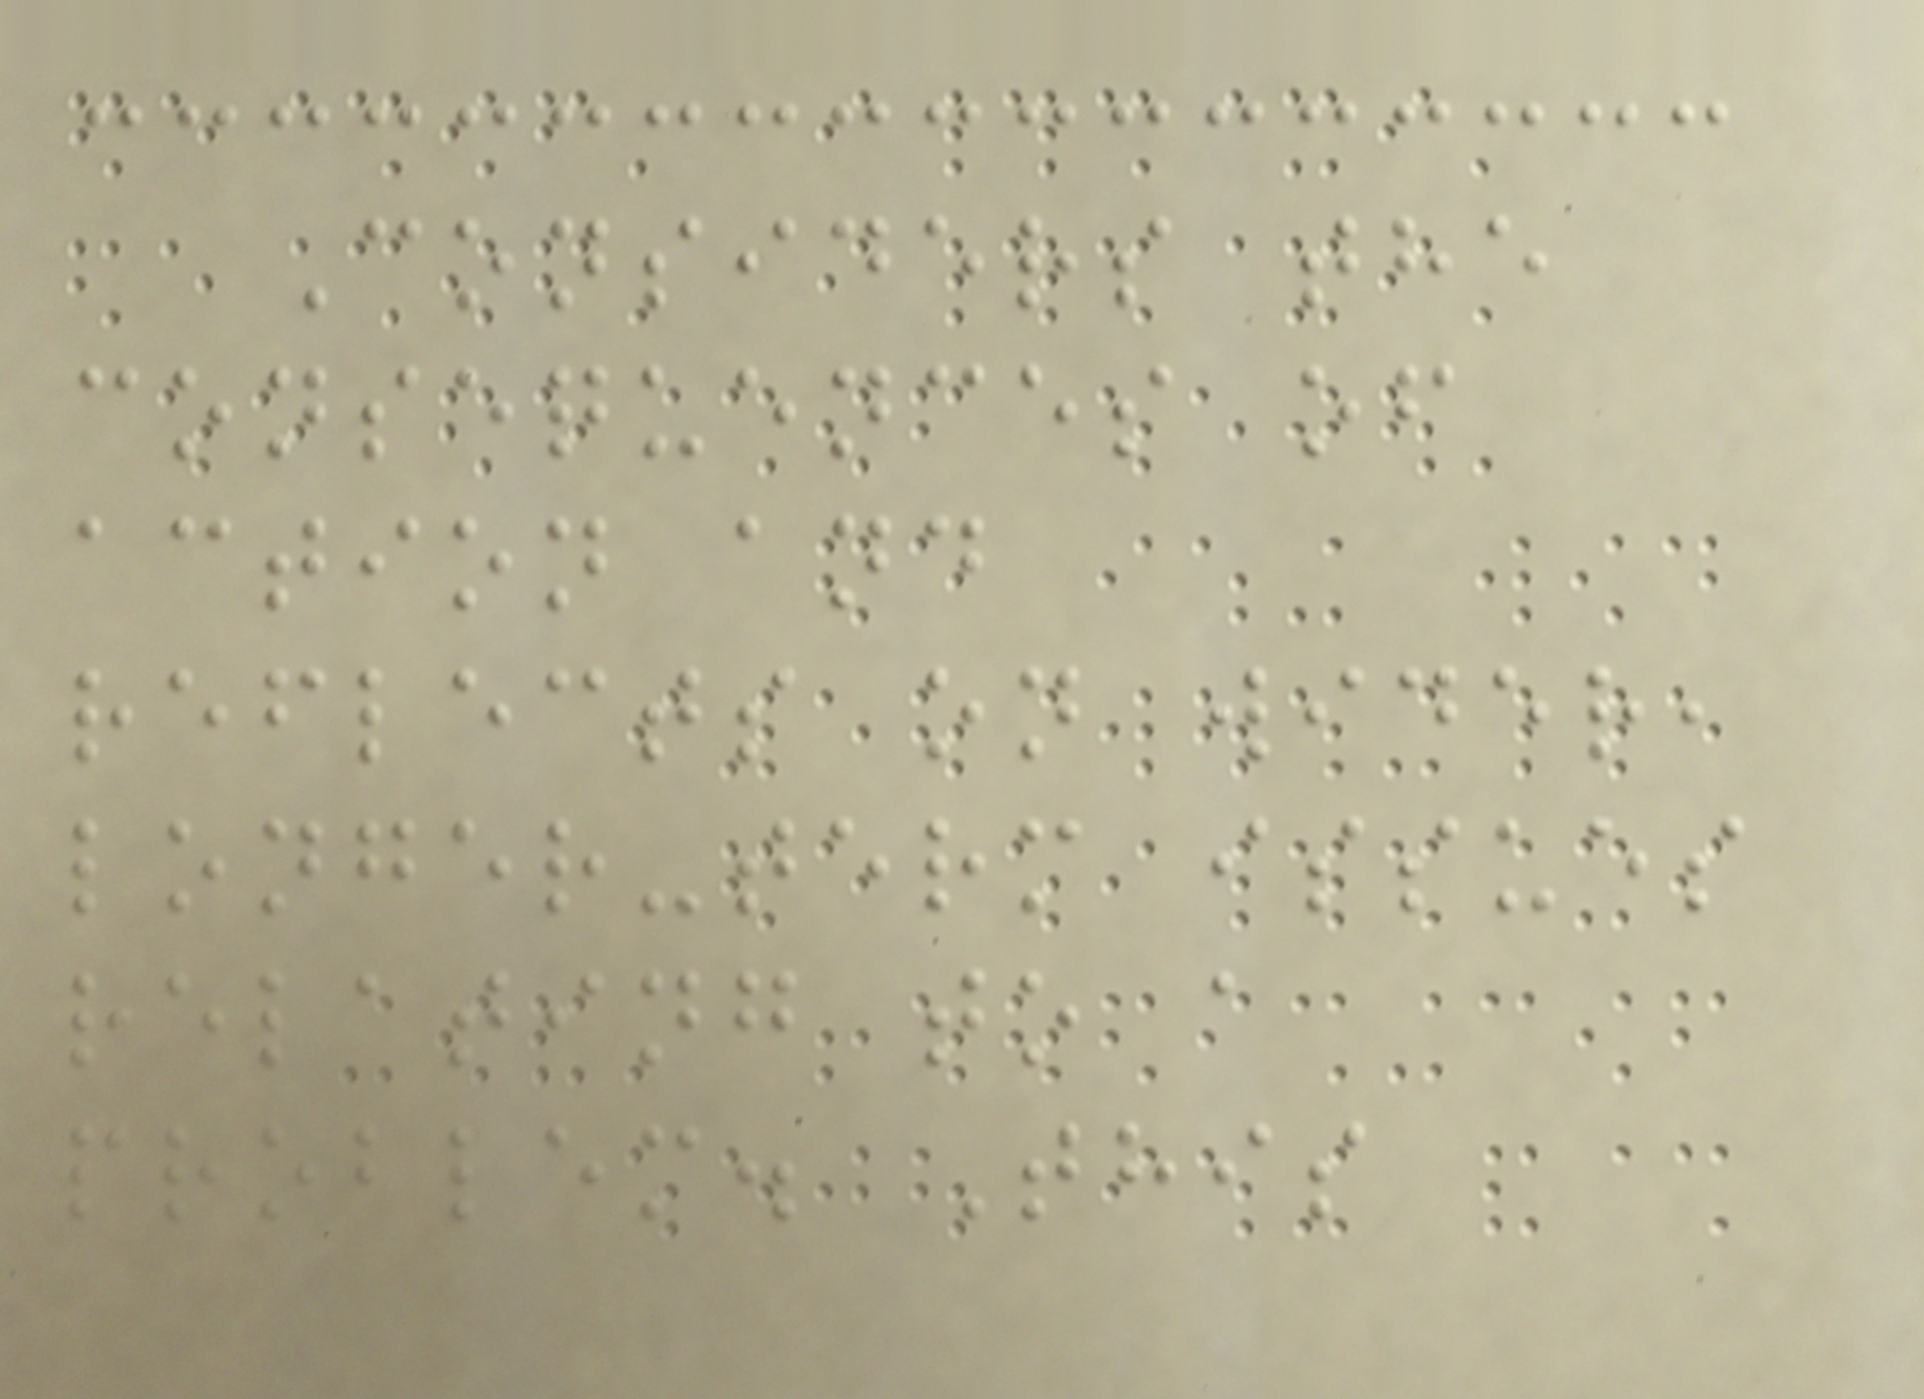Considers the
consequences of
action and
reflects on wider,
longer-term issues
relating to a
problem. This
